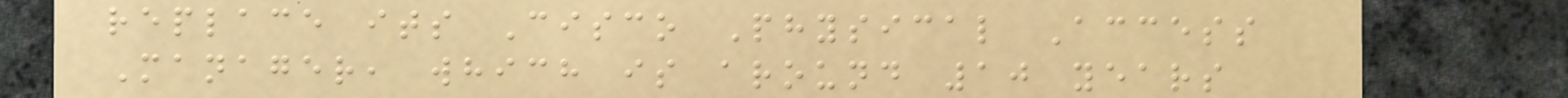replace its Cisco Physical Access
Manager, which is around 10 years
